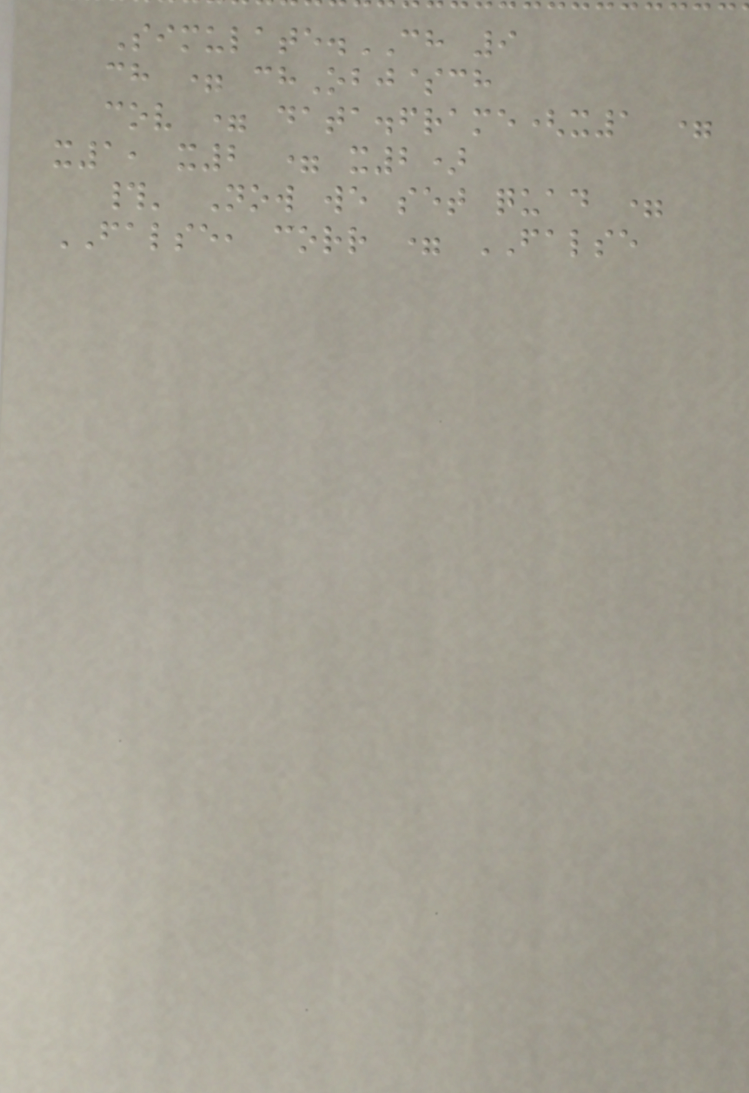Simulate.CH 9
ch = chObj$ch
cov = data.frame(x1 =
x1, x2 = x2)
#' Now we set quad =
FALSE, corr = FALSE
